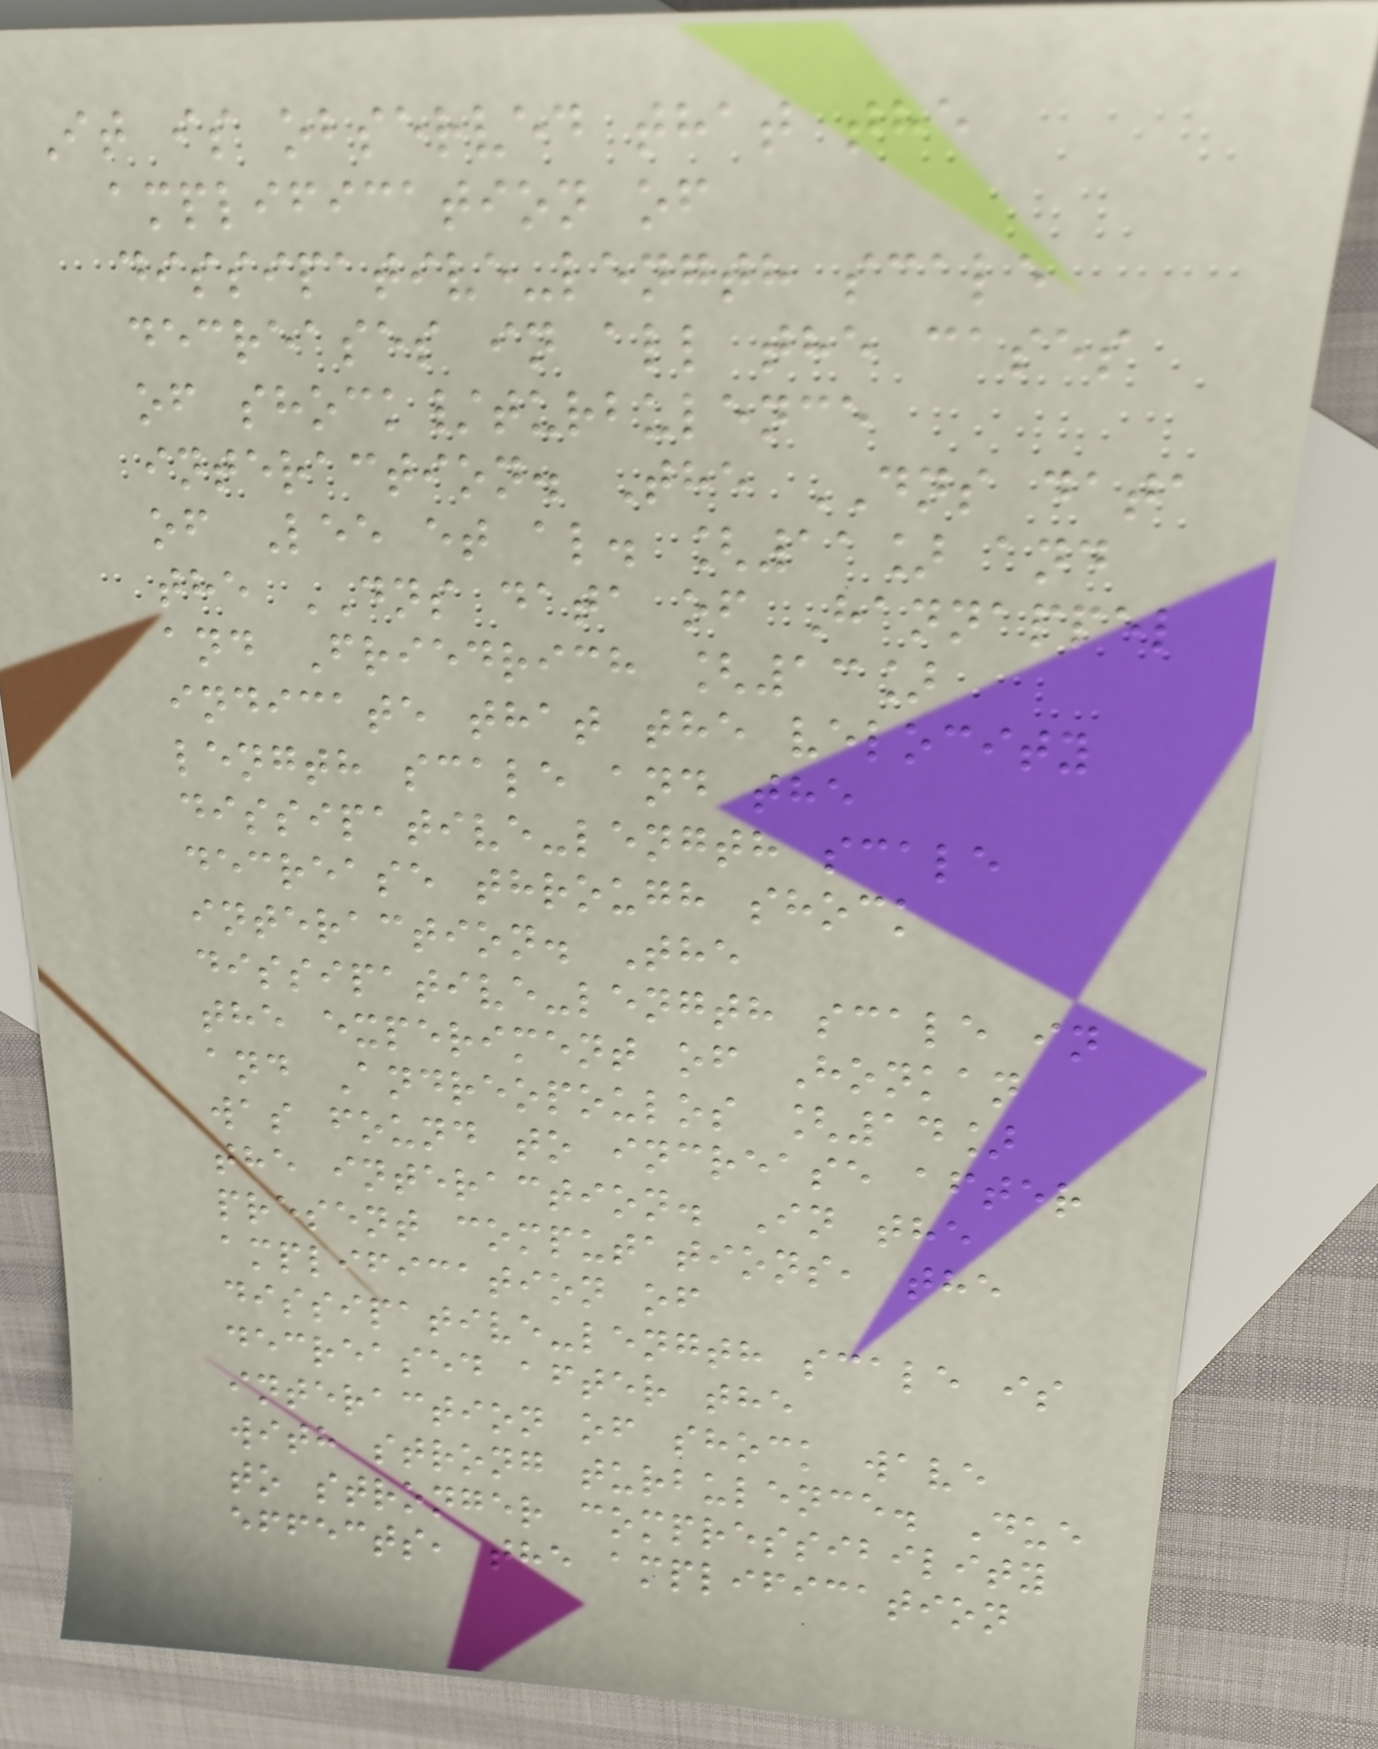It is observed that the
amplification of
dissipative-length scale
decreases in all the cases
of shock/turbulence
interaction. The DNS data
of Lee et al. [11] and
the DNS data of Hannappel
and Friedrich [13]
indicate that the velocity
length scale and the
dissipative-length scale
decrease through shock
interaction. The
dissipative-length scale in
the experiment of Honkan
and Andreopoulos [14]
was found to increase after
the interaction. In the
present computations, the
amplification of
dissipative-length scale is
decreased after the
interaction of shock wave
with strong turbulence. Due
to stronger compressibility
effects, the amplification
